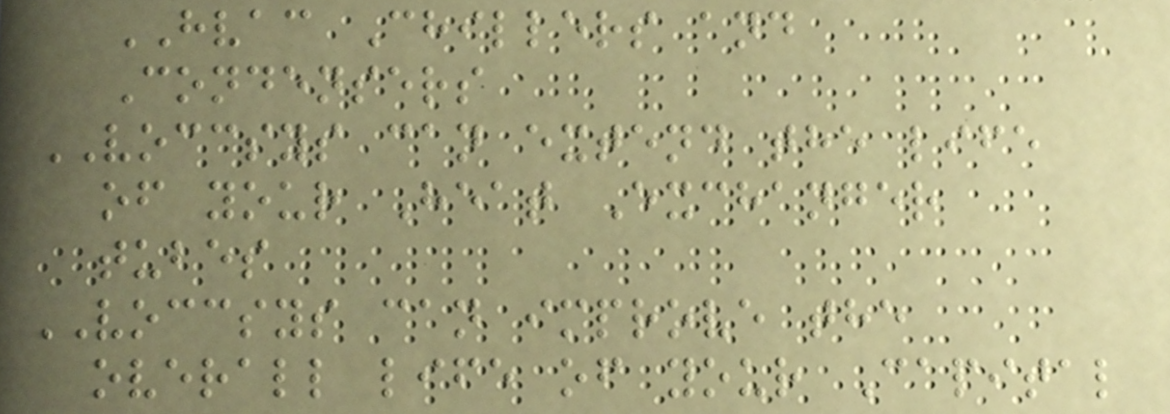HVAC Chillers and
Condensers
VOCCSYS can extend the life
of your Heat Exchanger
tubes
VOCCSYS can improve the
overall life of your Capital
